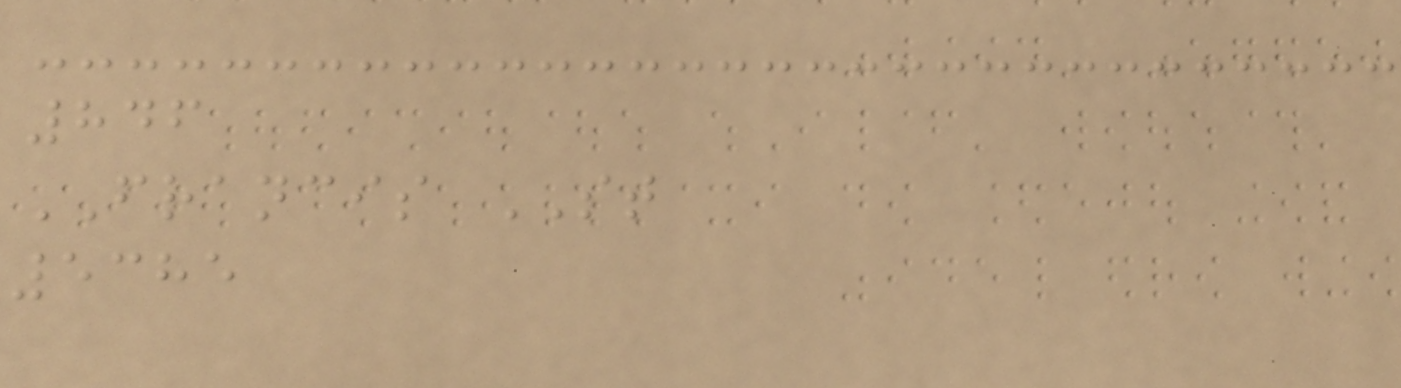846
FRANCIS ST
5385
